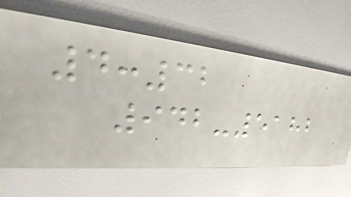4:32
942-5182
